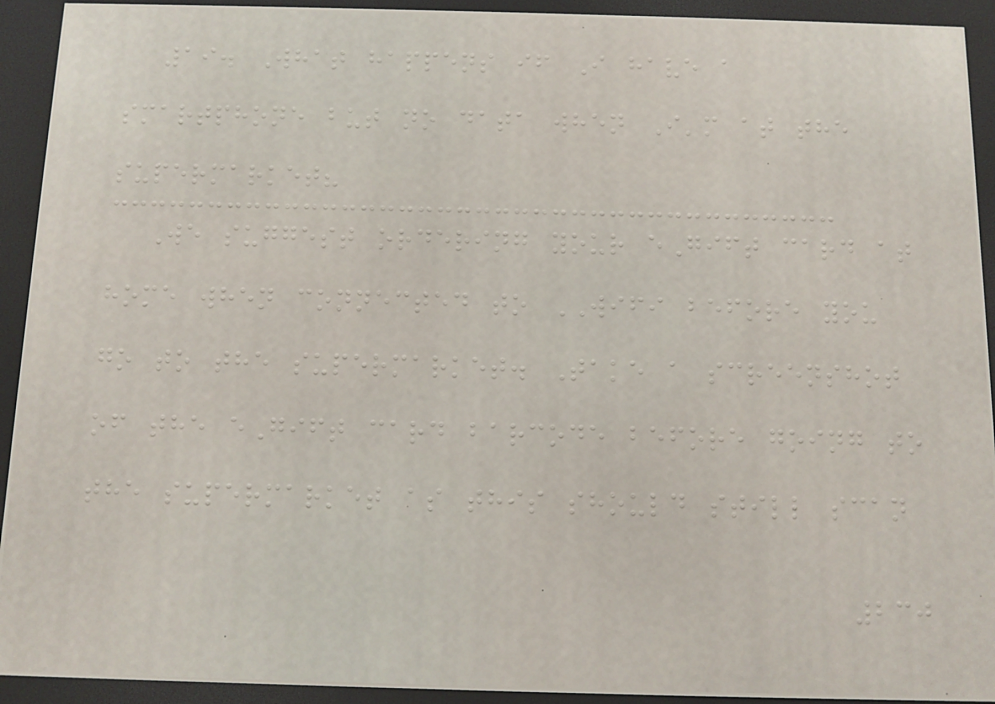19. What happens if I have a
smartphone but no data when I'm at the
supermarket?
We suggest ordering your eGift card at
home when connected to WIFI before you
go to the supermarket. Take a screenshot
of the eGift card barcode before going to
the supermarket as this should still scan
230
